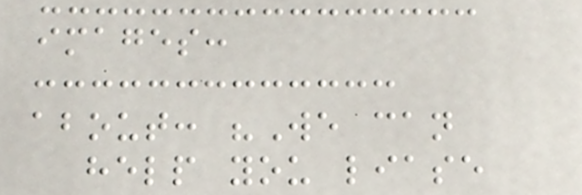images:
about: "We can
help you liase
